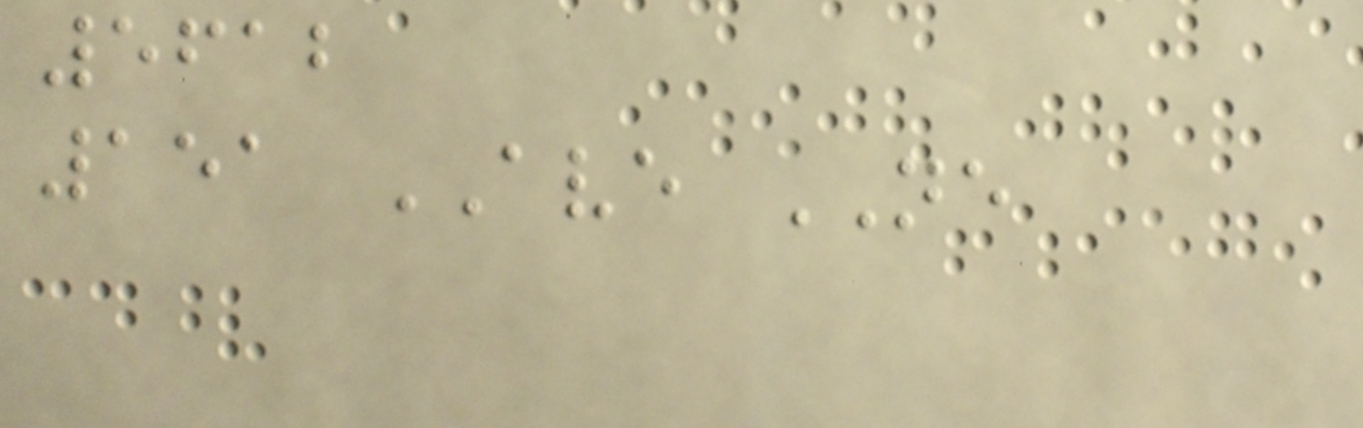5612
151 AVE NE
